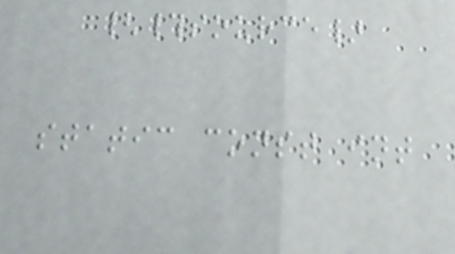{#source}
static const int
